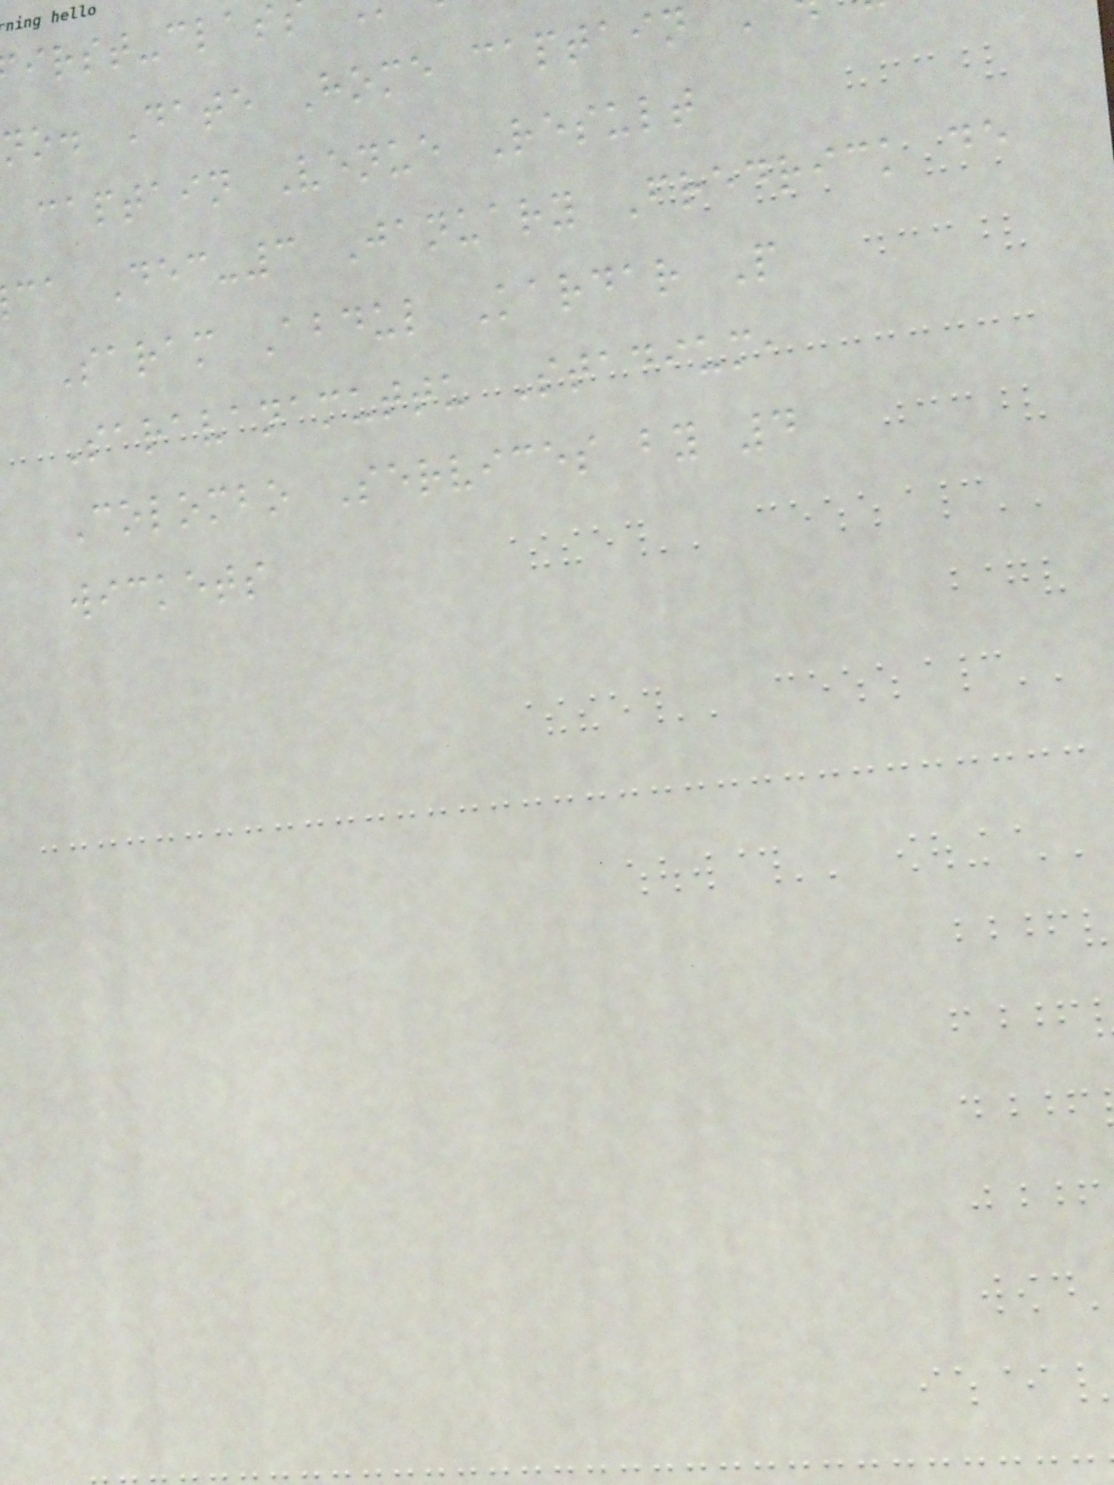no. Date Home captain
captain Venue Result
ca Dec-3 January Fredrick de
Saram Abdul Kardar P
Saravanamuttu Stadium,
Colombo Services by 4
wickets
